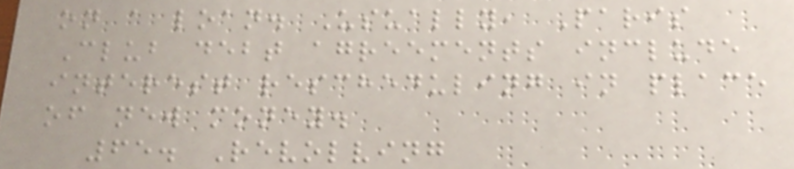on a loan. Usually, Paris
Club debt agreements include
interest rescheduling in place
of new money.
65. Revolving
